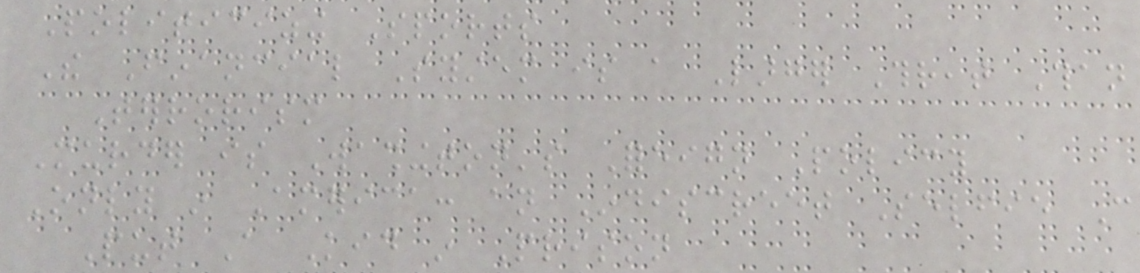Politicizing Sports
The Financial System is a Larger Threat Than
Terrorism
Murder is Washington's Foreign Policy
Only in America: an Indiscreet Selfie Can
Put A Kid in Prison
